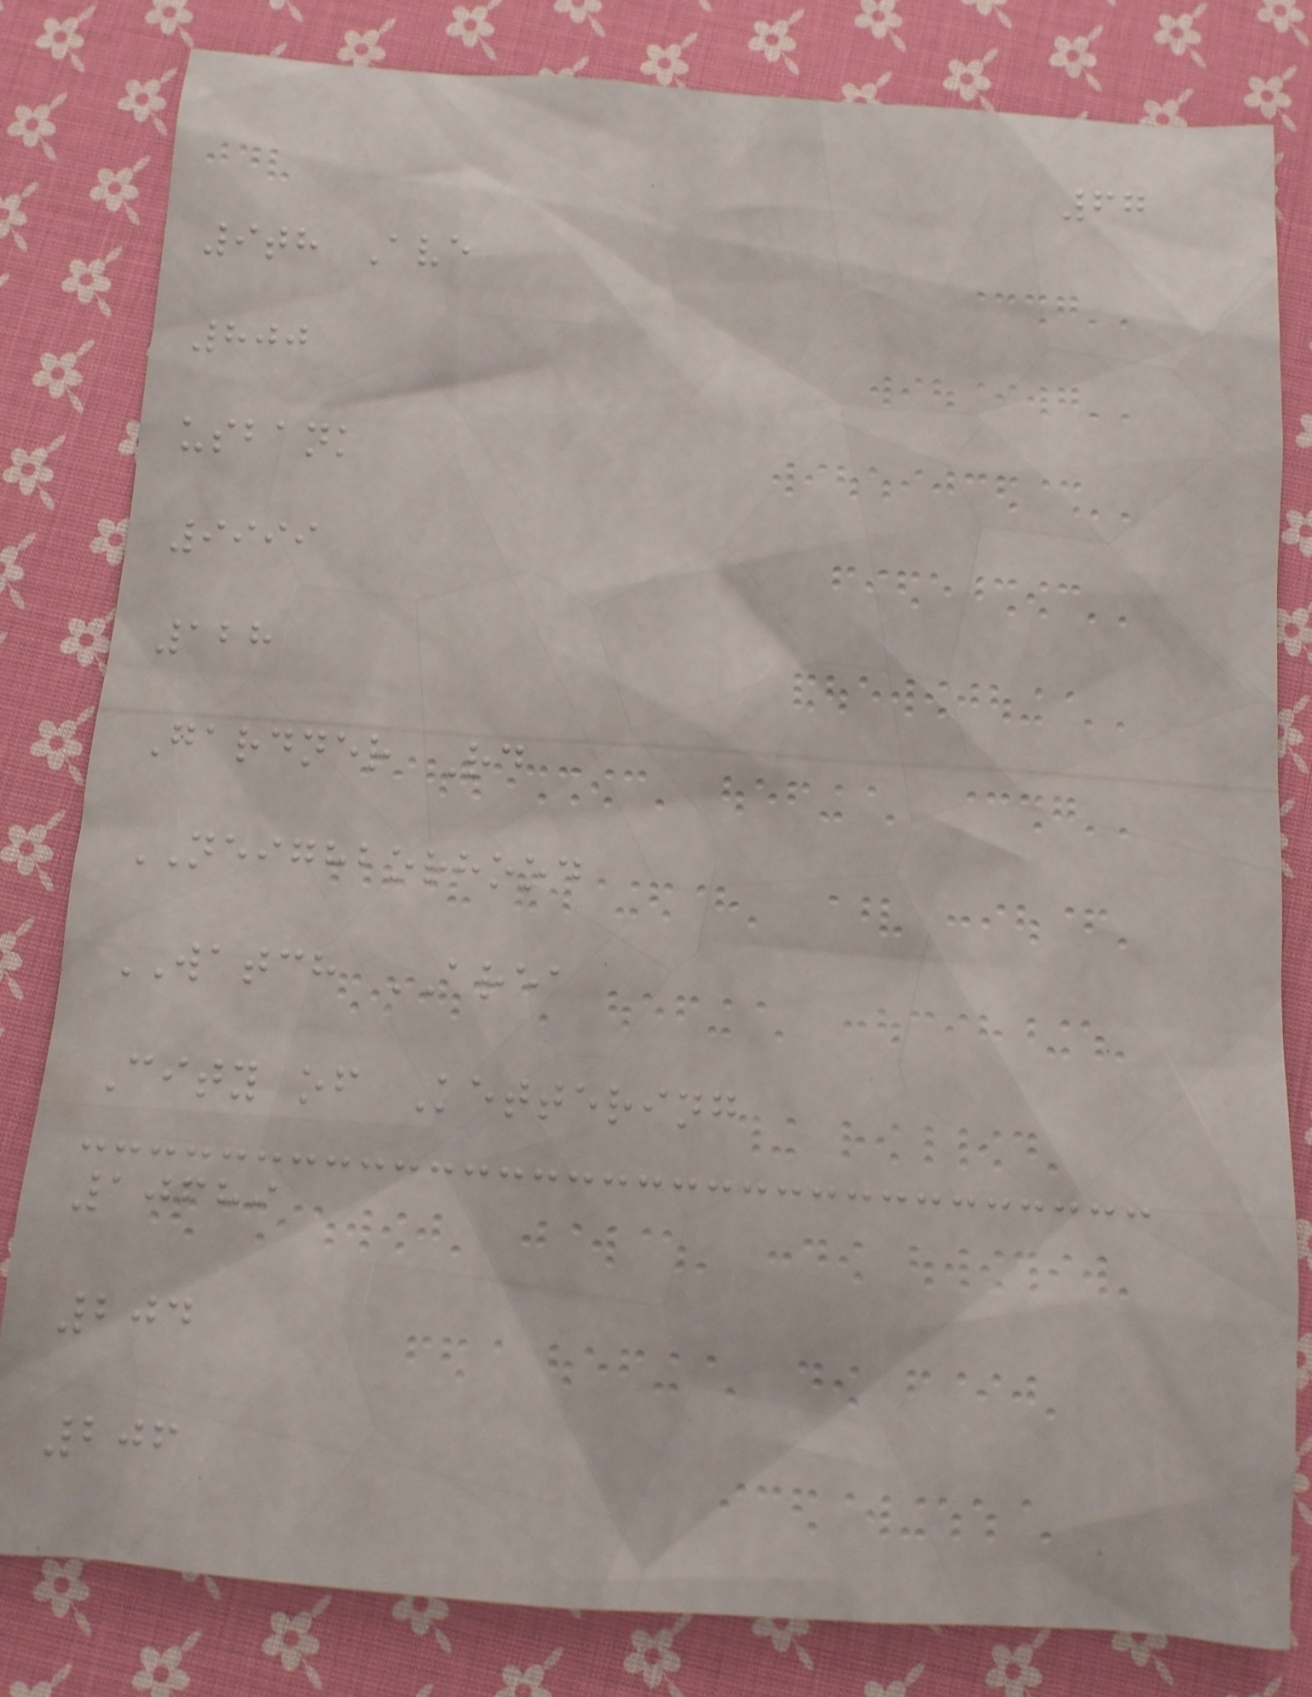67
9th Ave
800
usbank
9999
128
Gardner Rd
NEIGHBORHOOD
WATCH AREA
City of Kettering
10689
204
206
